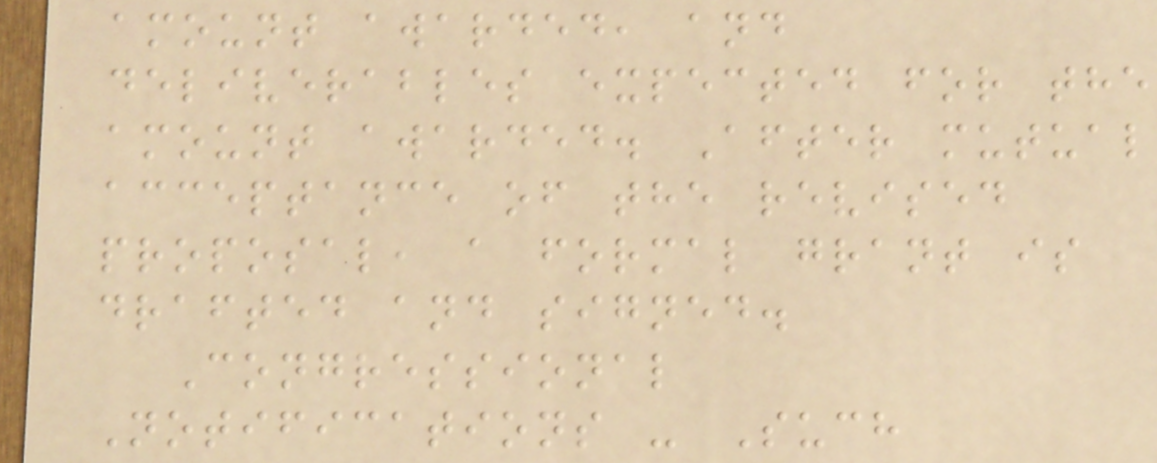amount awarded, and
deliverables expected for the
amount awarded. After mutual
acceptance of the revised
proposal, a formal grant is
drafted and signed.
Congressional
Notifications - Such
